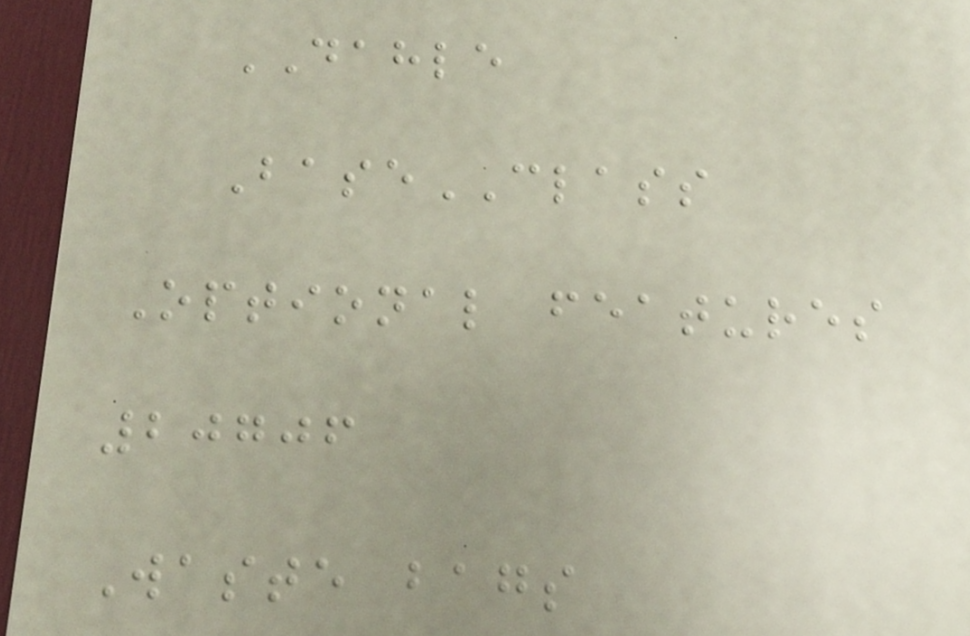DAHLE
BaseCLASS
Optional features
20706
Waste bags
